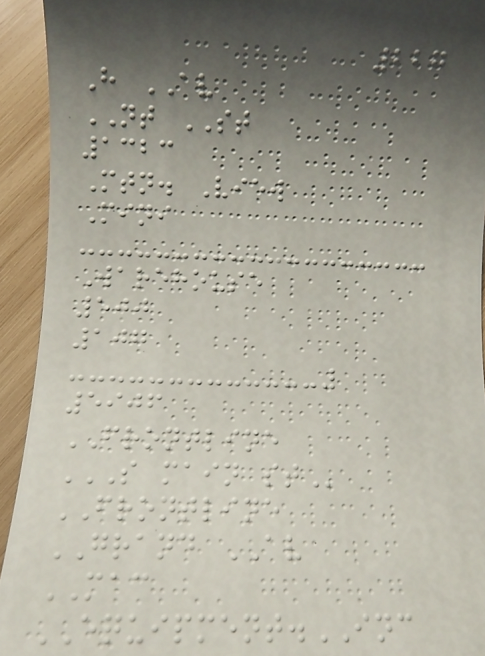227
H AV
NT ST
1323
Mtn. View
Mini
Warehouse
500
107
5906
FRONTLINE
S MAIN ST
FRONTLINE
GRAND AV
MAC
EQUIPMENT.INC
